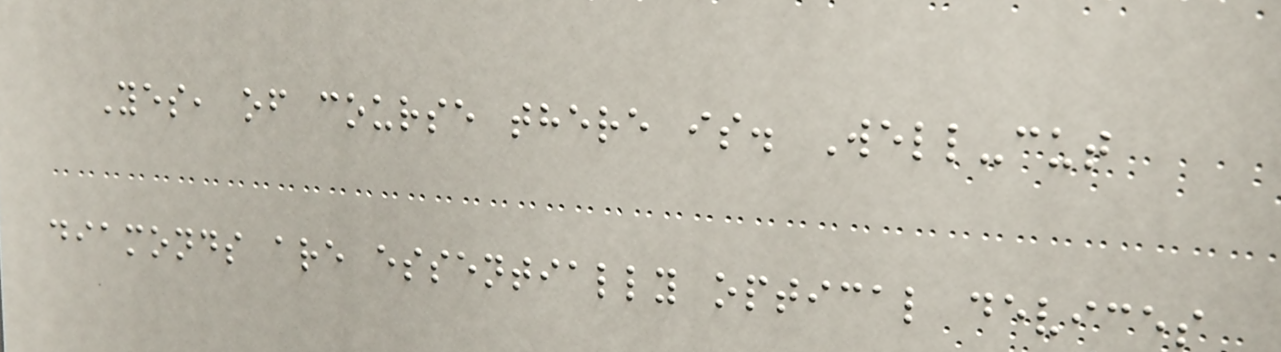Yes, of course there is. Well-cut
diamonds are essentially optical devices
